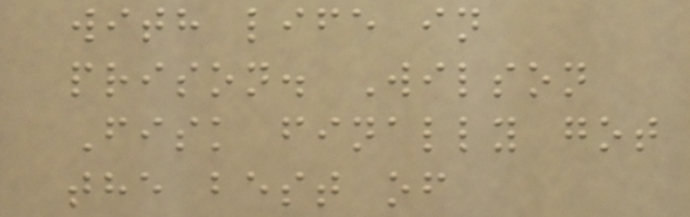with life in
prison. Wilson
Fisk finally got
the best of
